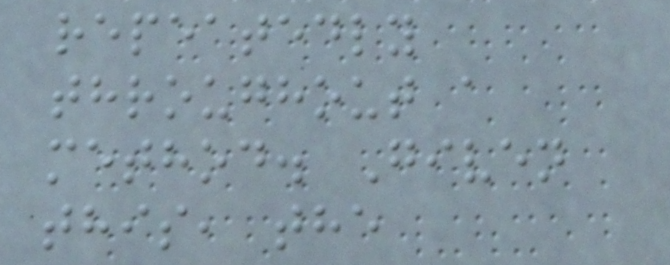repeatedly
throughout a
method. Given
this, the
